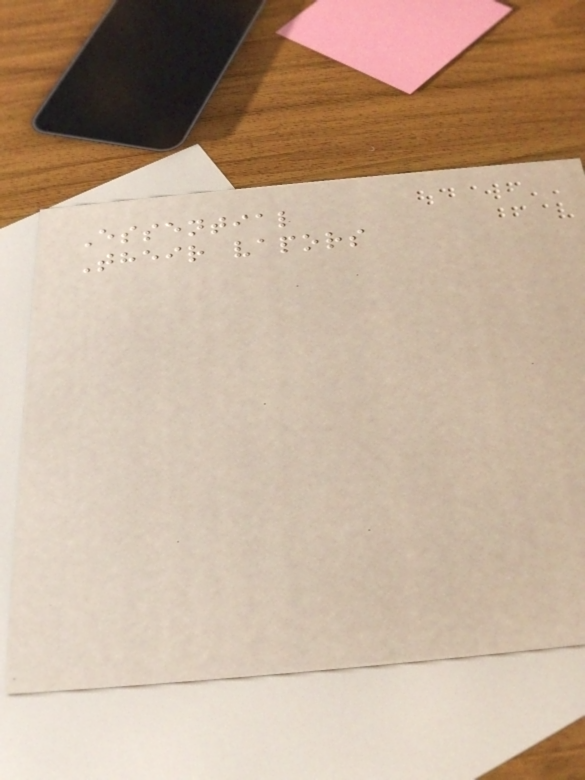Essential
Their vapors
